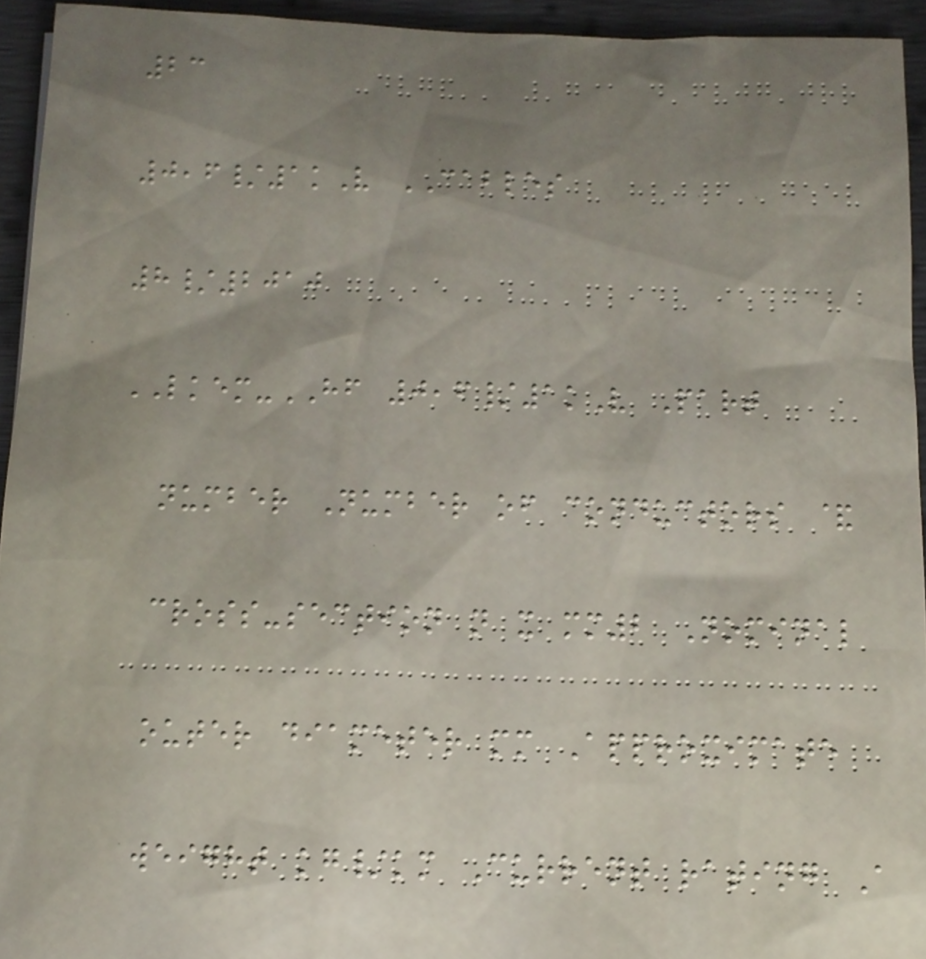23
0,6/1kV CABLES
8/2010
LKEM-HF 0,6/1kV Part
number Number of conductors &
cross-section n x mm2 Nominal
outer diameter mm Approximate
weight kg/km Current rating A
